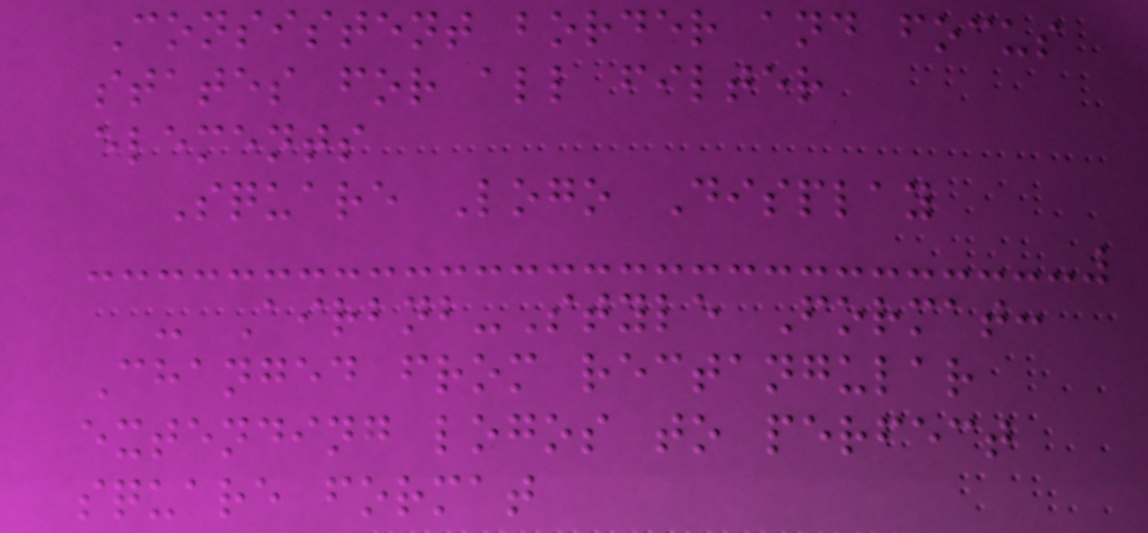Consistent border and focus
states for all filter
elements
Square Logo Display
- Airbnb-Style Format:
Changed from rectangular
extending logos to perfect
square format
